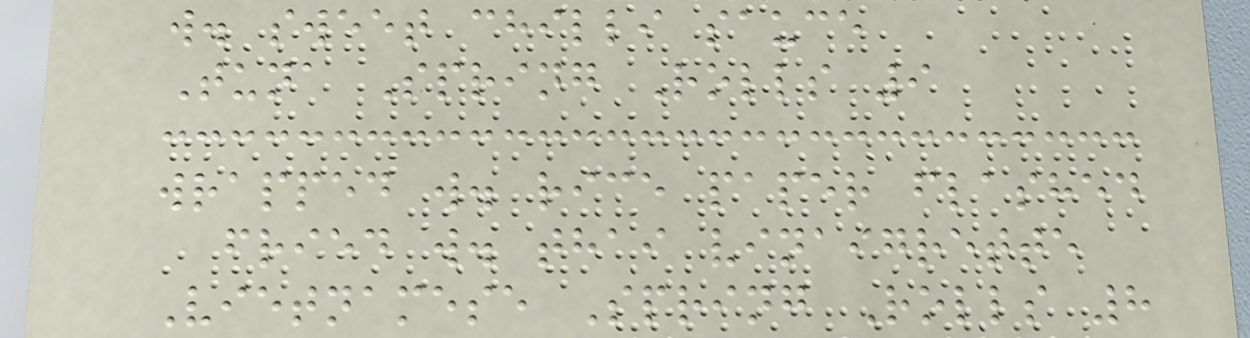w. sweet chilli sauce
Tuna Spring Rolls 9
wrapped w. rice paper flashed
fried w. thai vinaigrette
Vietnamese Spring Rolls 8
